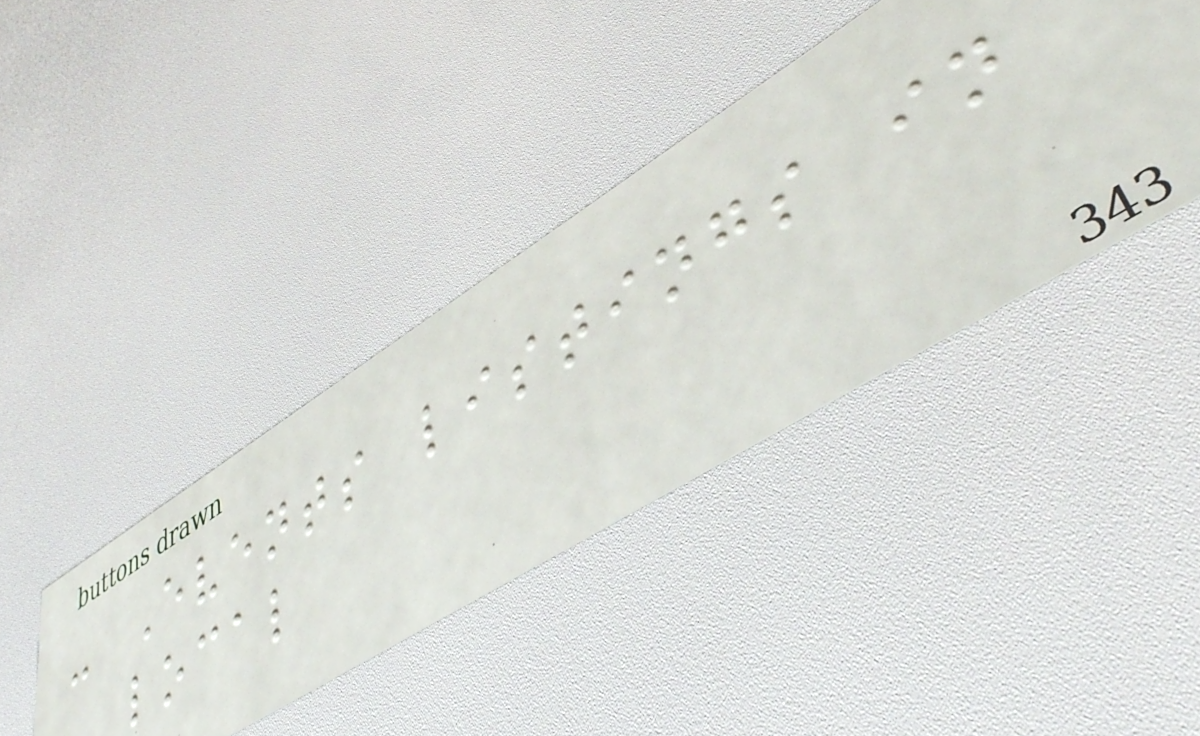- Events listings in
local
